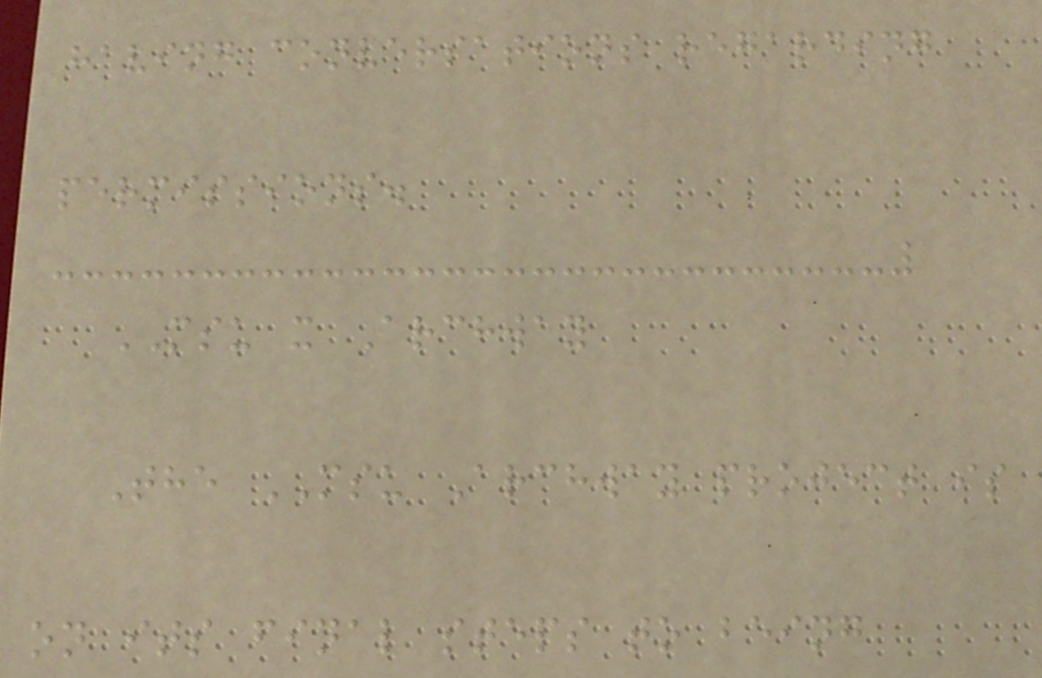having conversations regarding
permissions.
MSU x Archway
The MSU Archway project is
on its final steps to being
